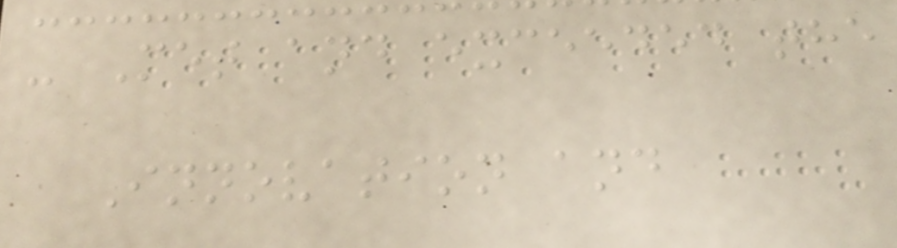- Met and exceeded the
Innovation and
